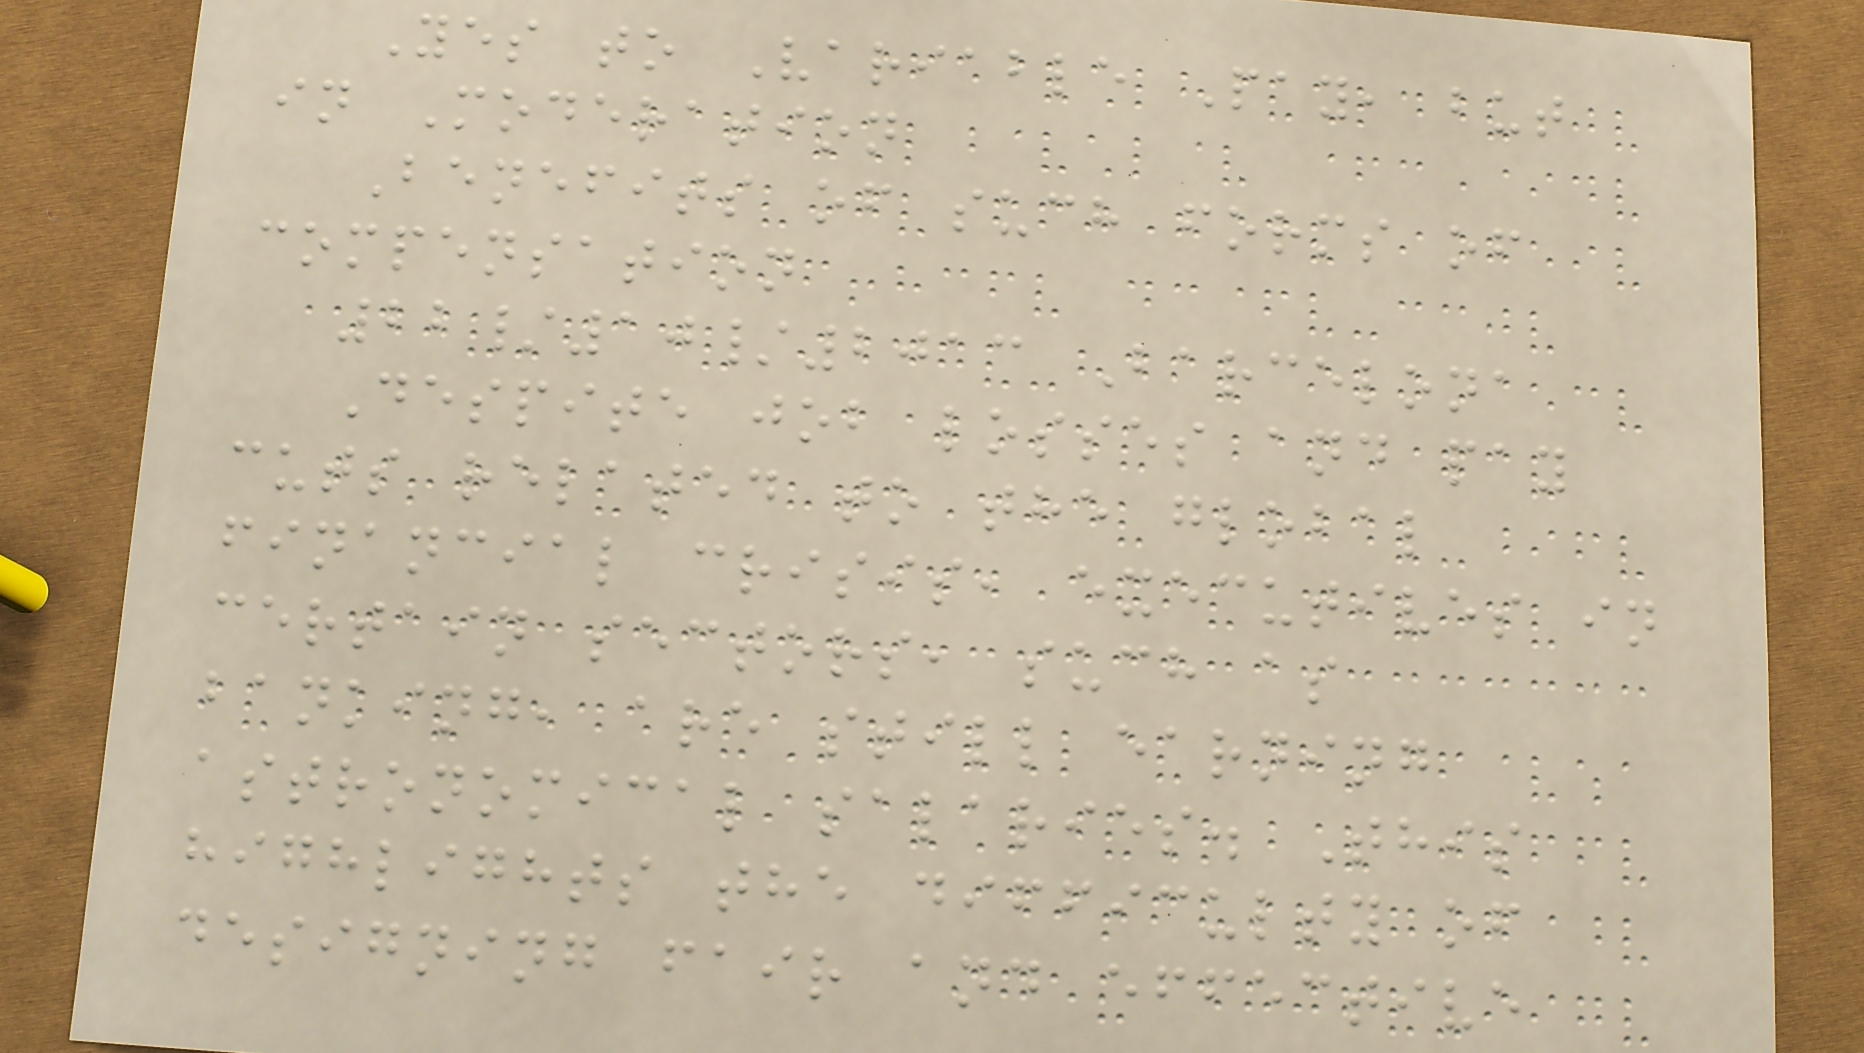Yes to Variable Pay, but
in Moderation
Benefits of such forms of
compensation
22/10/2013 Barcelona
Despite job losses and pay
cuts related to the global
financial crisis, executives in
certain sectors, such as
banking, are still earning
astronomical salaries. This
highlights the difficulty of
designing fair and effective
